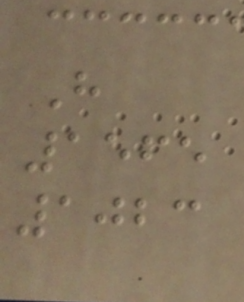H
1565
1023
